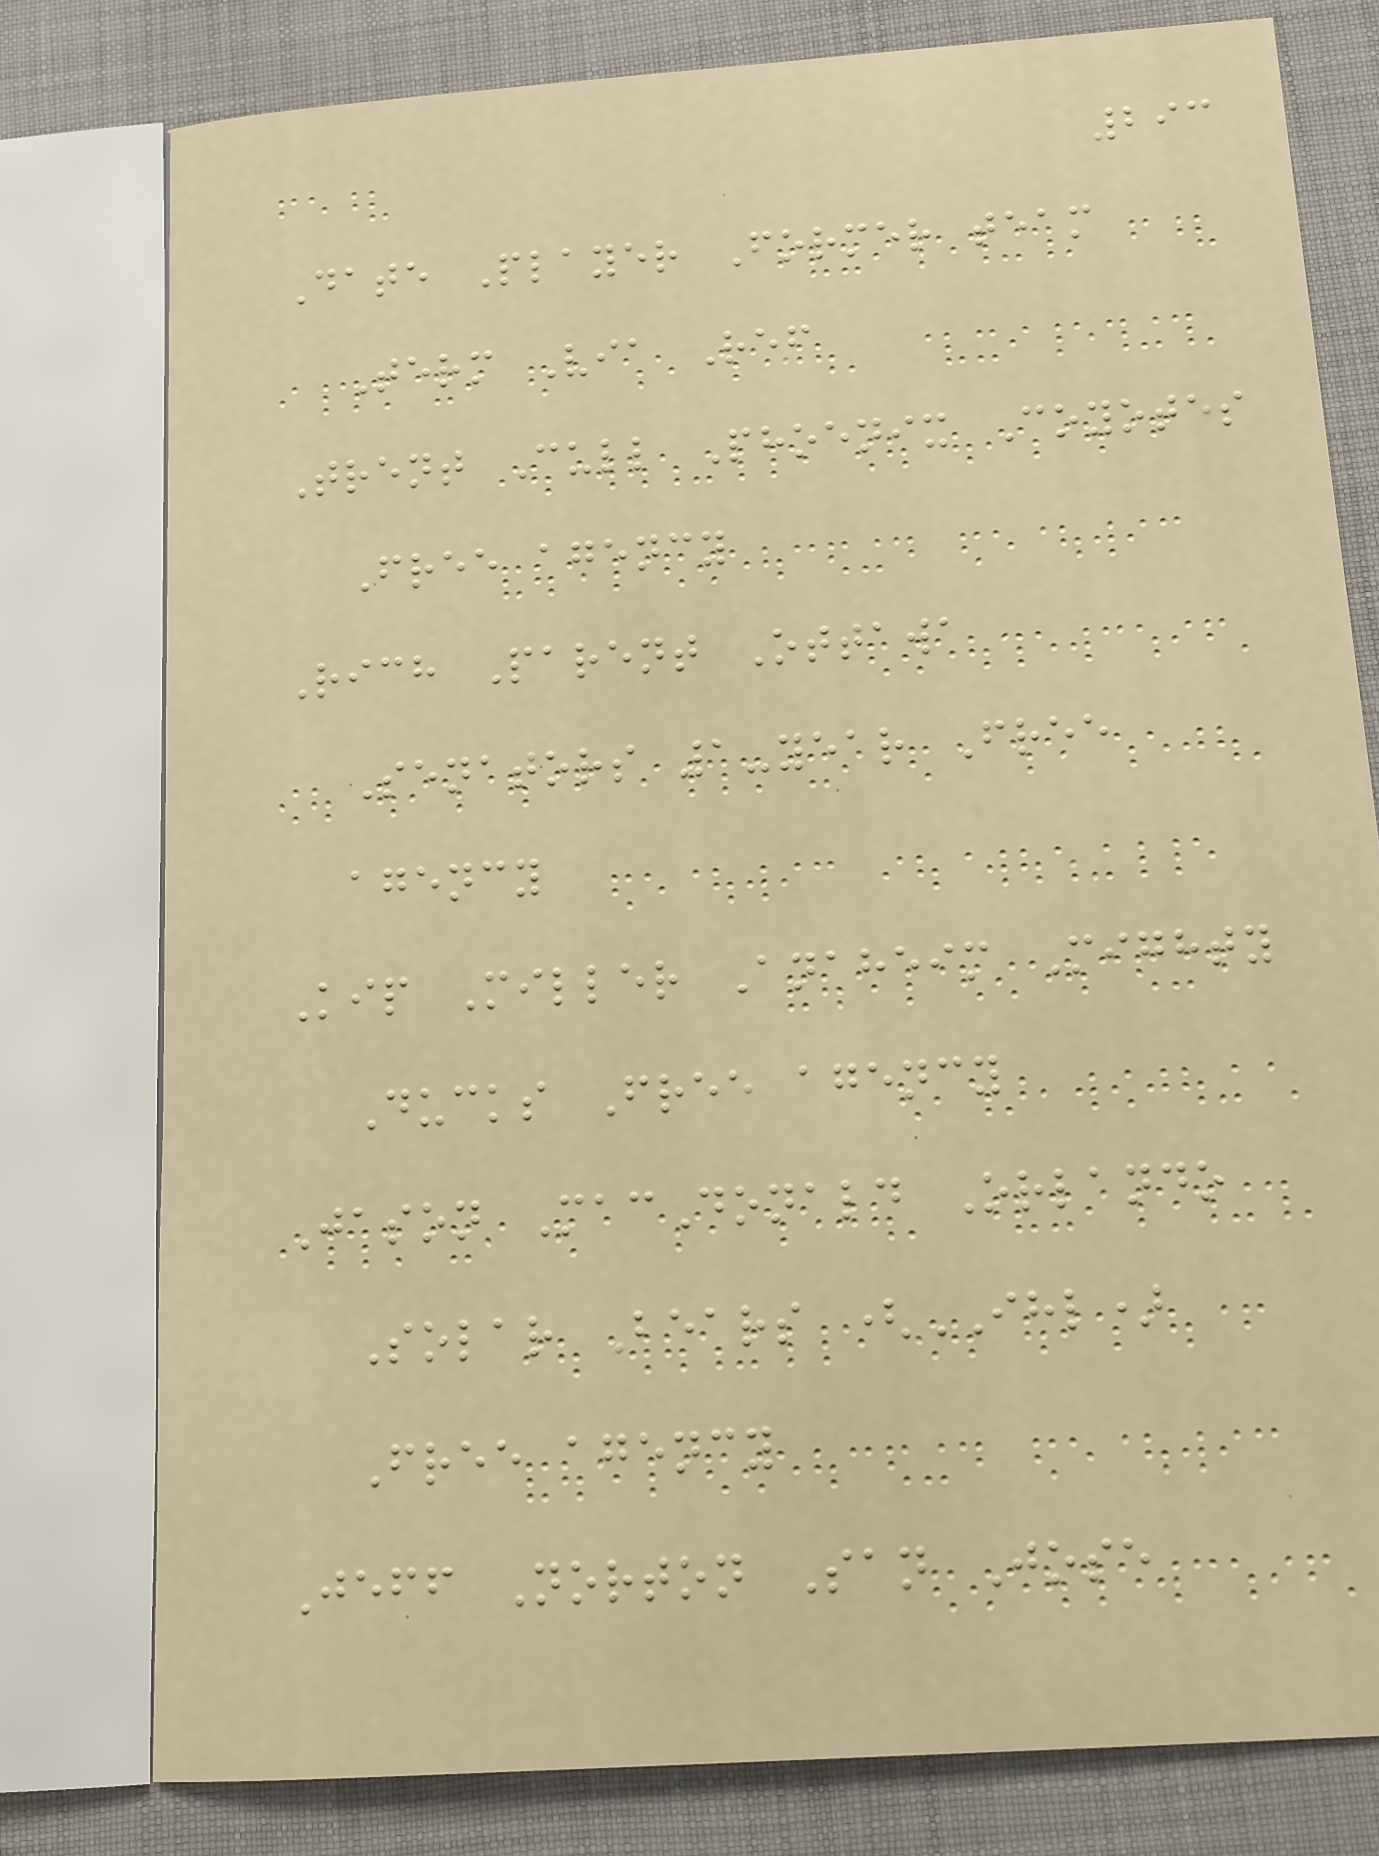293
Date Player Former team
Term Via Ref
Trent Cull Phoenix Coyotes
Free agency
Rich Parent Ottawa
Senators 1-year Free
agency
Kip Miller Anaheim Mighty
Ducks Free agency
Jason MacDonald Orlando
Solar Bears (IHL)
Free agency
Jeff Norton San Jose
